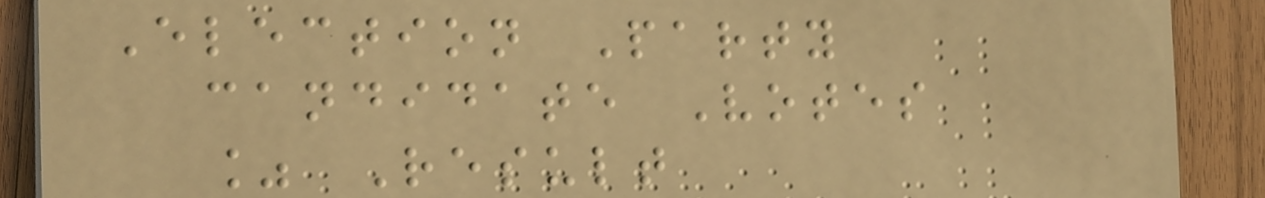Election Party
candidate Votes
% Result
